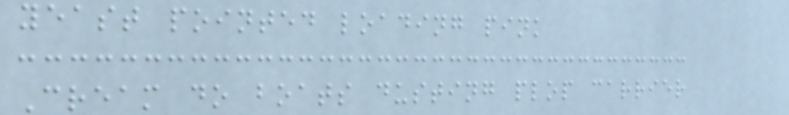yeast pointed loading pink
Cream do boats dusting plop carrier
